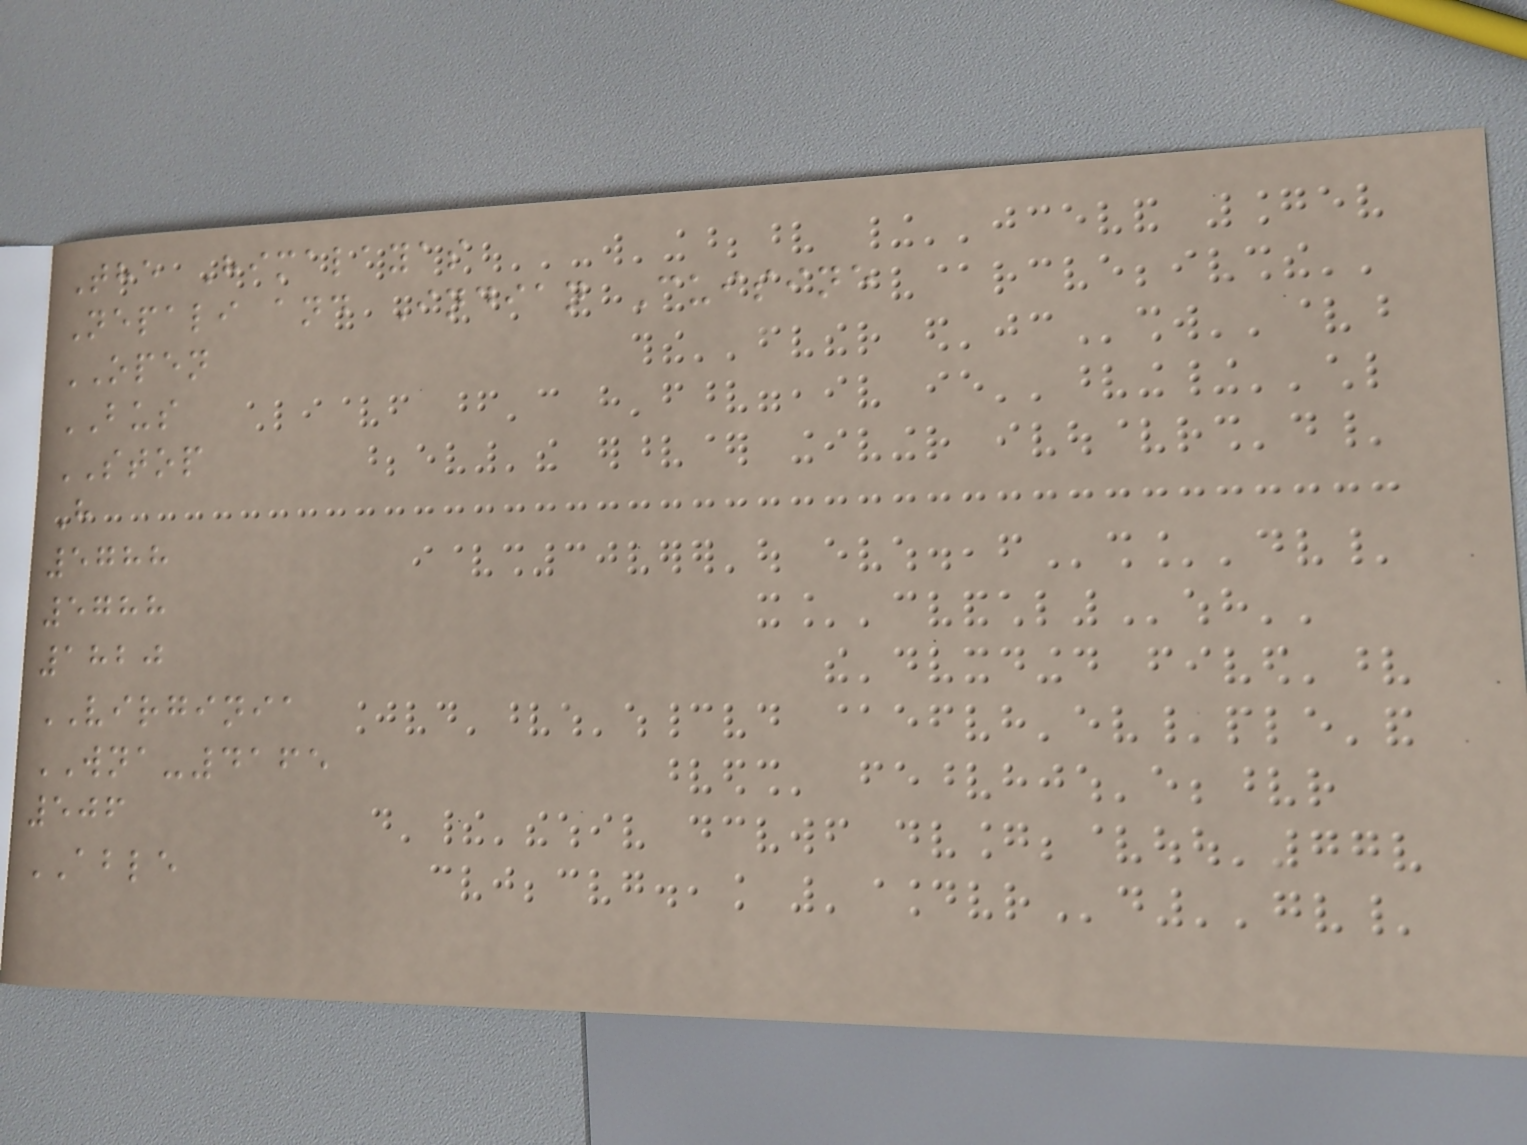The Himalayas
Nepali and Indian Cuisine
OPEN
BUS
STOP
H
5788
5788
1820
VIRGINIA
WNA-4165
506
ABLE
